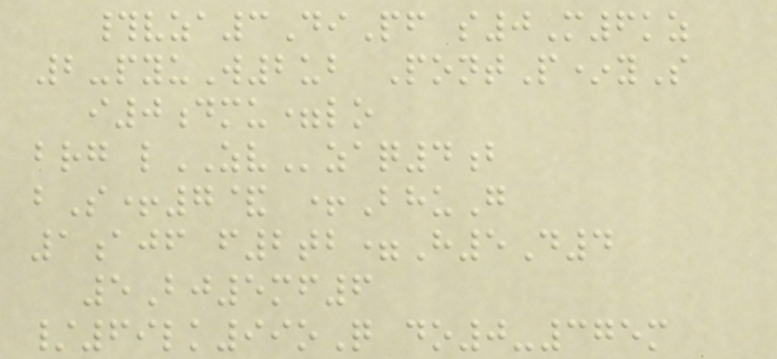#vza3DiPf s0M6kz
2-pyuW2ub PontP*yS
i0dmu=lo
brg lZVzaq4b
bS+7& +BhuG
1ajf f2tb=H5D4
5Bj5mf6
/69lk99oQ do0-375m
